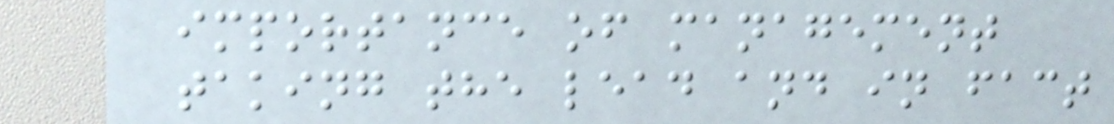importance of management
taking the lead and in fact
